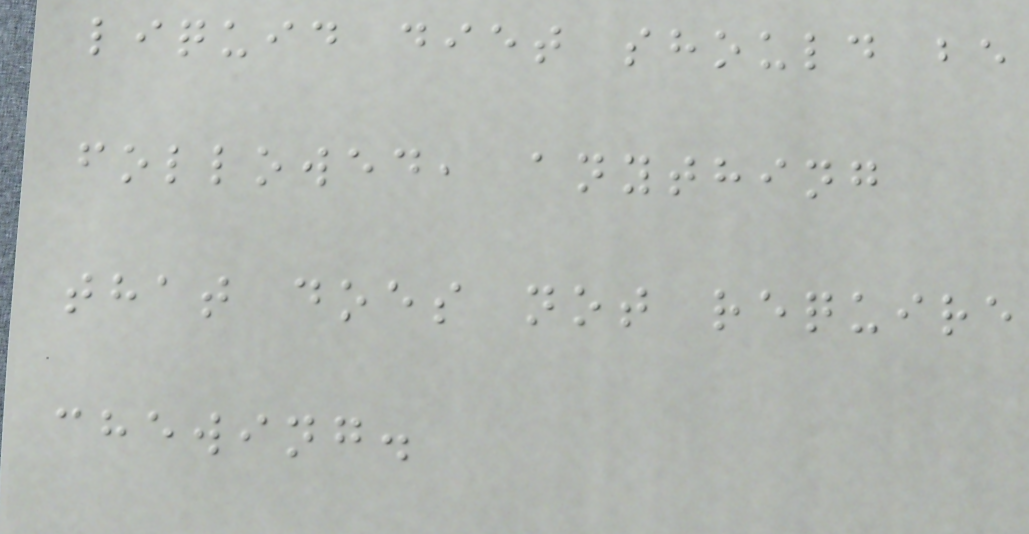liquid diet should be
followed, anything
that does not require
chewing.
